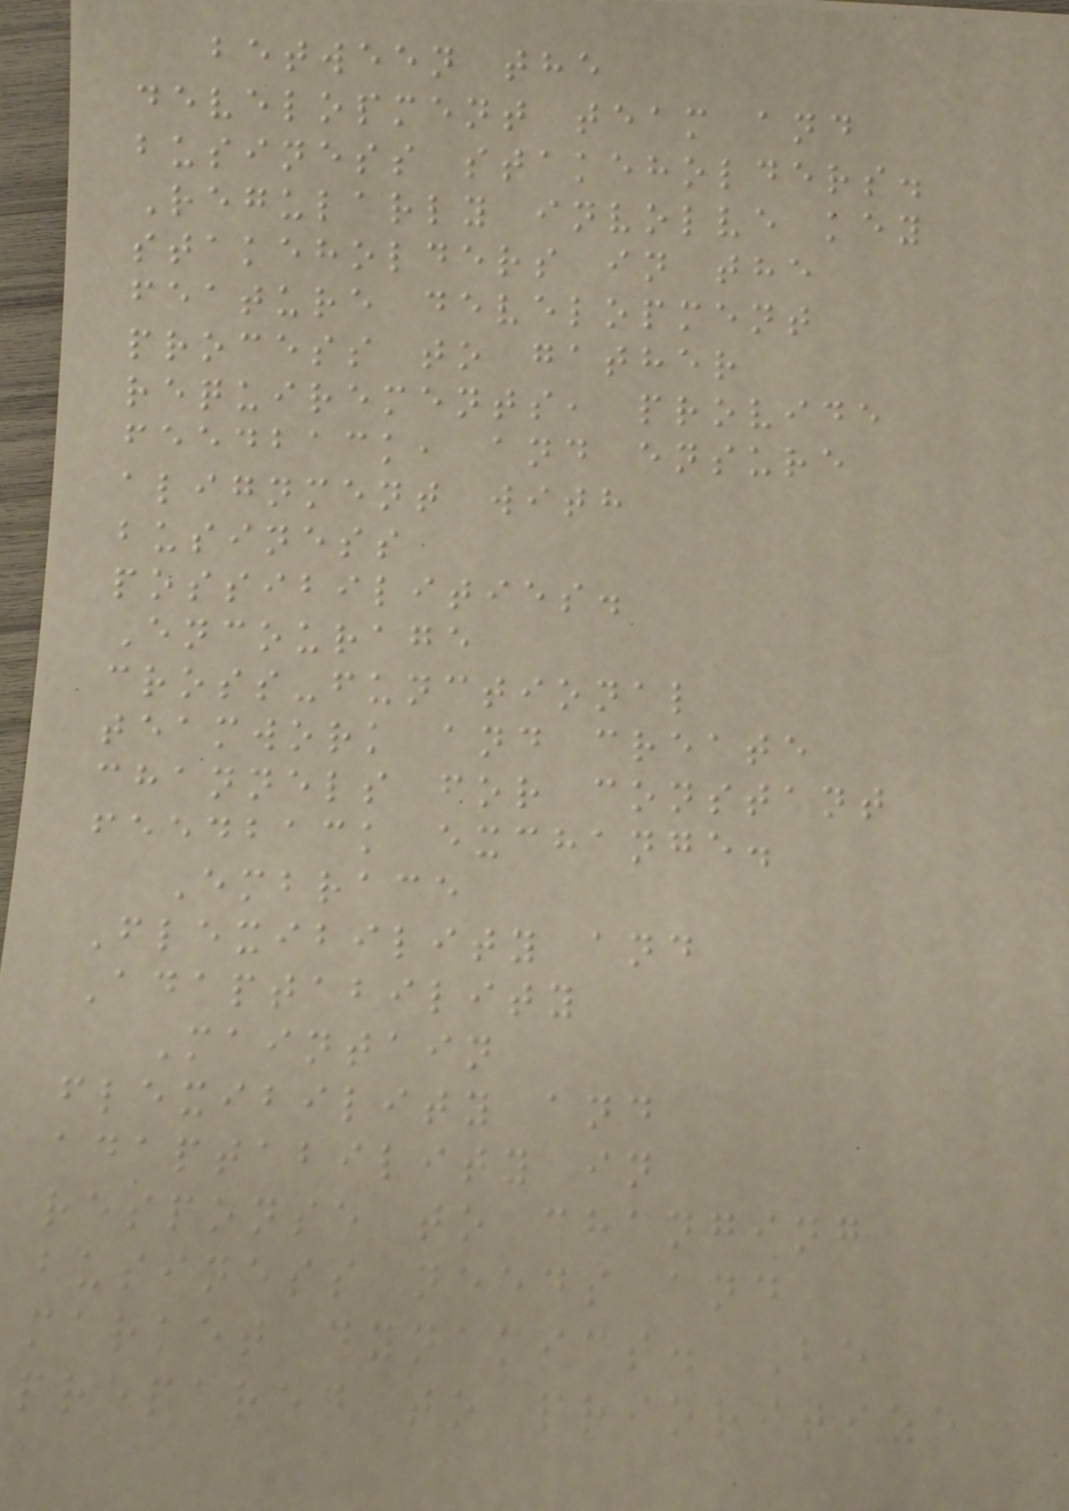between the
development team and
business stakeholders.
Regularly involve key
stakeholders in the
feature development
process to gather
requirements, provide
feedback, and ensure
alignment with
business
possibilities.
Encourage
cross-functional
teamwork and create
channels for constant
feedback exchange.
Embrace
Flexibility and
Adaptability
Maintain
flexibility and
adaptability in
response to changing
business needs and
market dynamics. Be
prepared to prioritize
